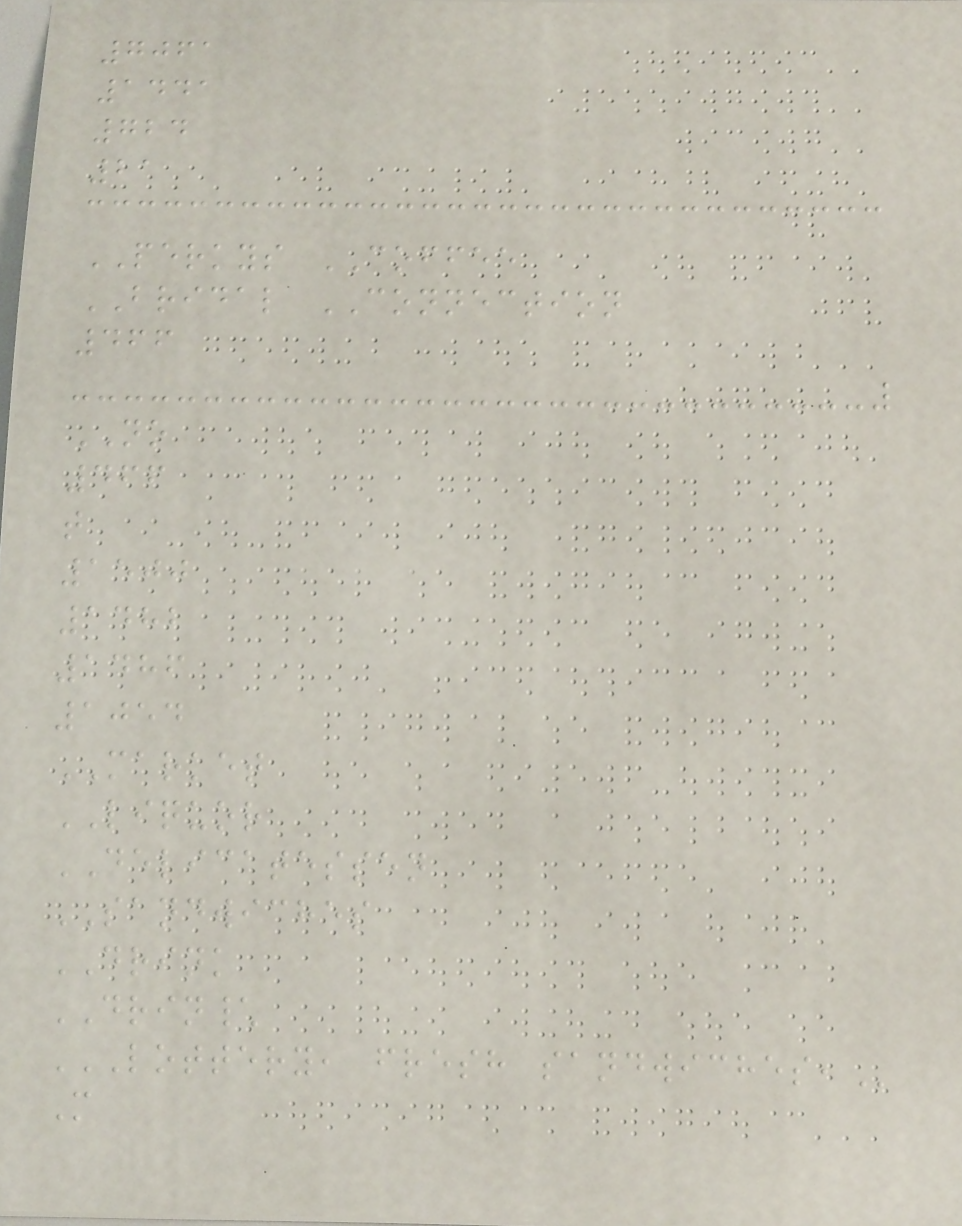7061
1441
724
21
PERKYS COFFEE
BRIDAL CONNECTION
466
NO
466
t
1500
1482
1486
1054
MARKET
LIQUOR
DELICATESSEN
SANDWICHES
DRINK
DRIN\
LOTTERY, FRESH SANDWICHES,
M
